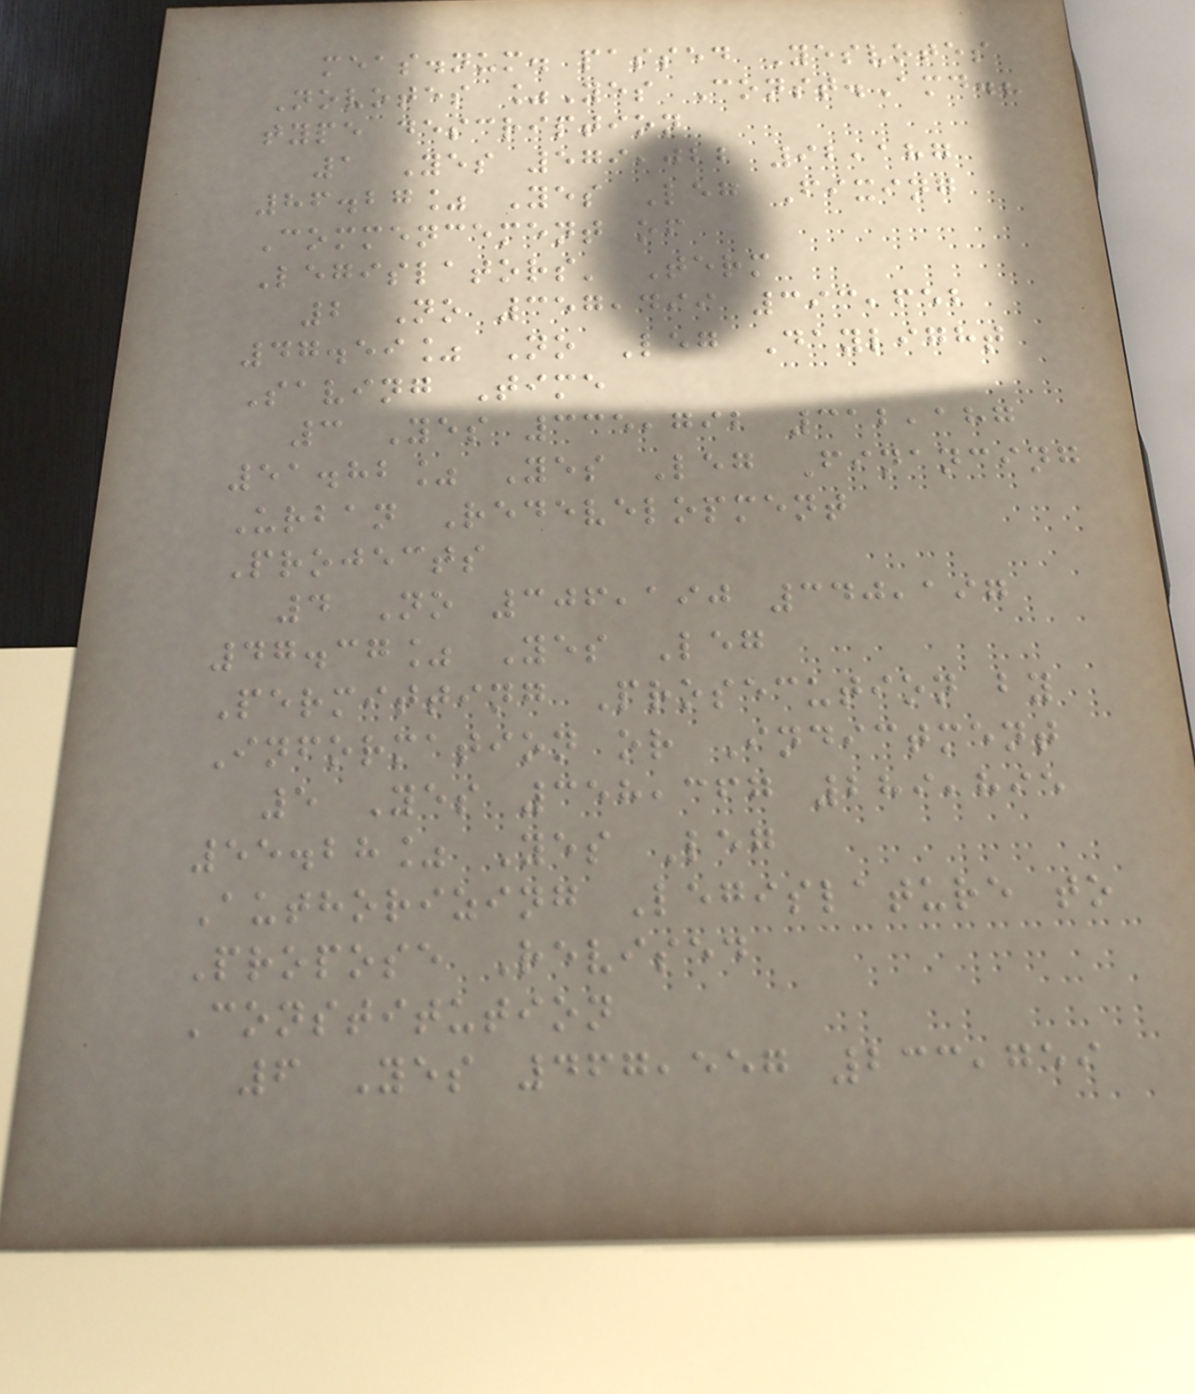meas.num. passed Yesvotes
Novotes %Yes Const.Amd.?
type description
1 Yes 579,022 92,187
86.27% Yes Leg Fixing
Commencement of
Legislators' Term
2 No 357,499 393,652
47.59% No Leg Daylight
Saving Time
3 Yes 335,792 312,187
51.82% Yes Leg Financing
Urban Redevelopment
Projects
4 No 306,190 340,197
47.37% Yes Leg
Permitting Prosecution by
Information or Indictment
5 Yes 358,367 289,895
55.28% Yes Leg
Authorizing Legislature to
Propose Revised
Constitution
6 Yes 467,557 233,759
